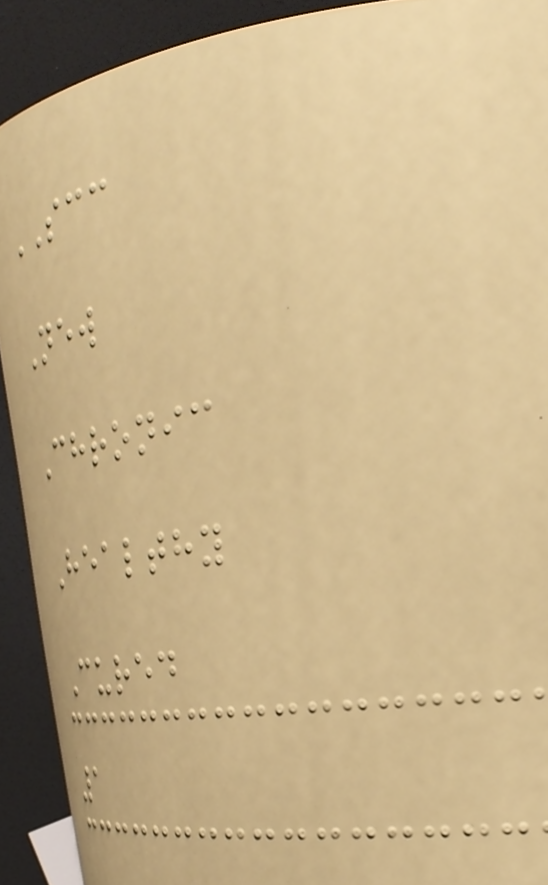SCC
New
Chronic
Healthy
Cured
1
